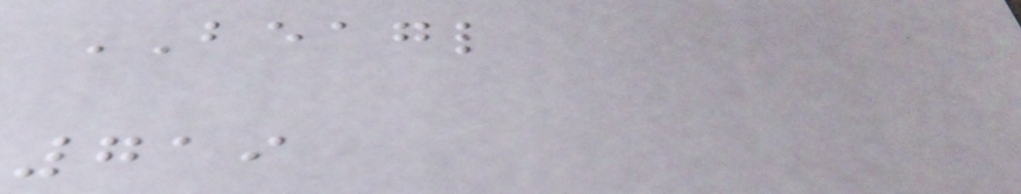BEAGL
719
